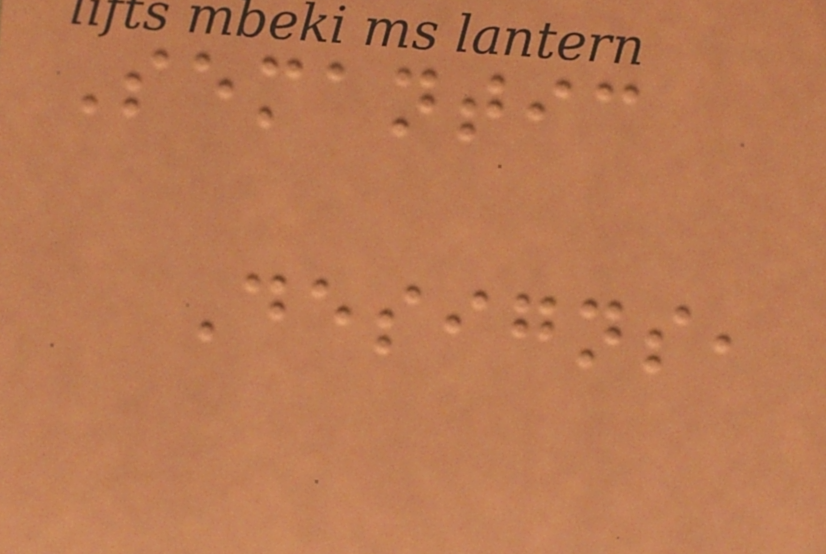Semantic
Designs,
